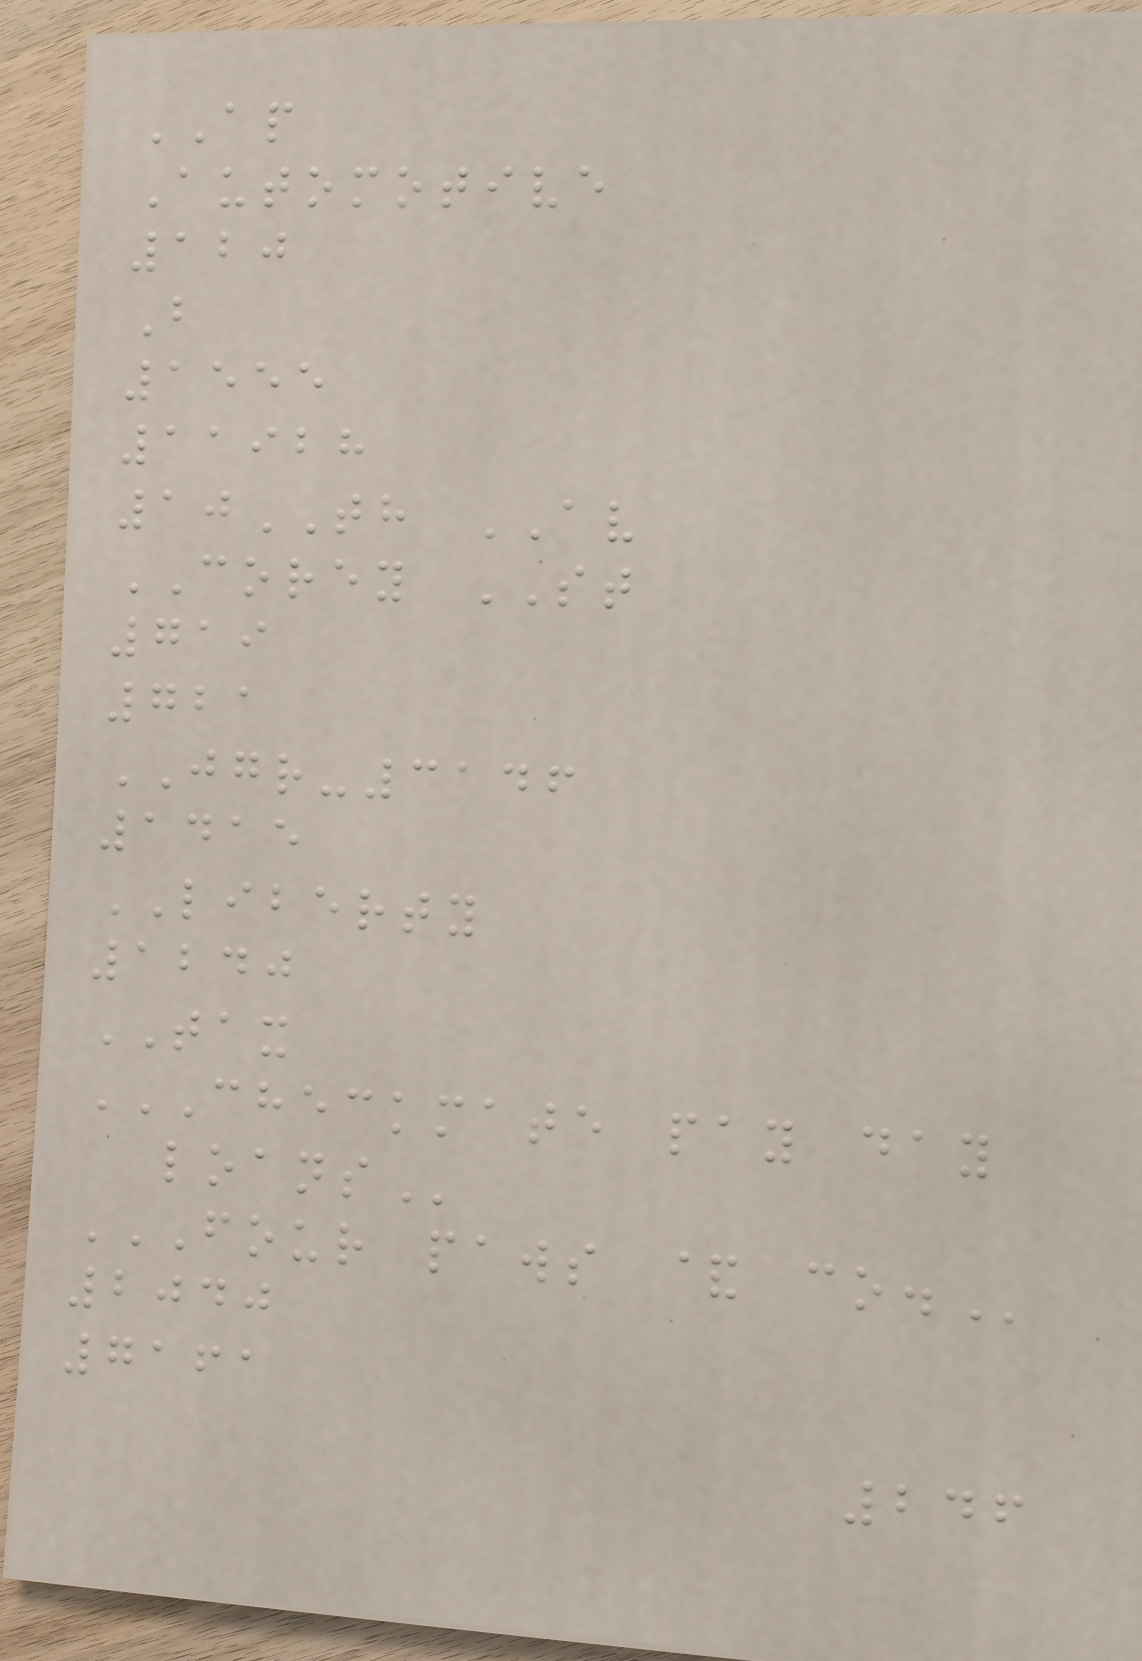AP
Automotive
120
B
1555
11928
10TH AV
COREY ST
719
721
JGR-3146
1415
LIBERTY
1240
TAX
CHECKMATE PAY DAY
LOANS
FOUR PAWS & CO.
2040
7161
246
